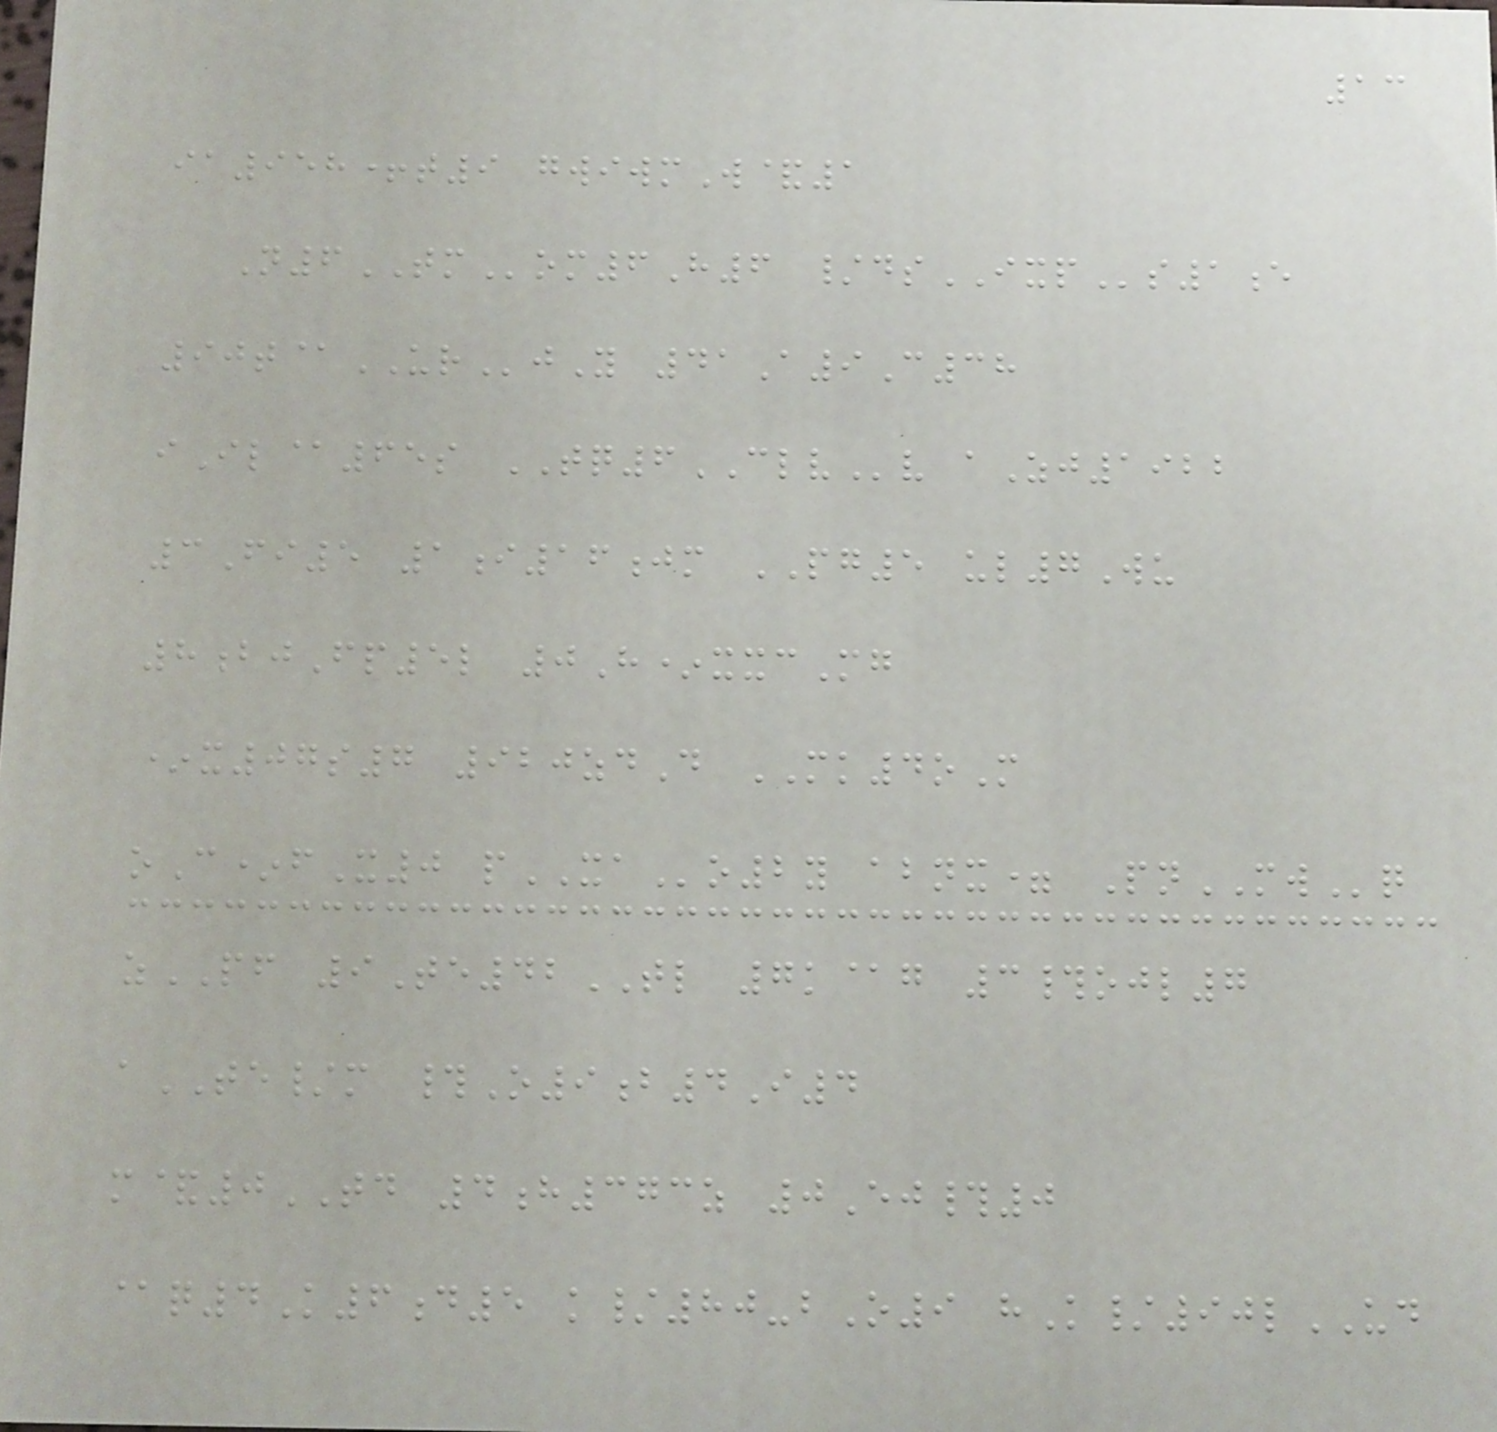13
ia958+t9 gwiwmW&1
N6TMom6H6 /dsIXPs1e
90t@URjY 41A9C38
iIl@65s TQ6CLVv aZj1922
3Fi5 1i16jm PG5 ul7Wu
8bjFp5l 0H*xxcMg
*x07s7 920zdD MK4oM
oC*fX0 pXAo2y abnx= PnMWq
zPF 9Te42TL 7k@g 3#ojl7
aTE/m #O9b4I4
m&0TD 4h373z 0Ej#0
@q4K6d5 k/80-bO9 hK/90lUD
